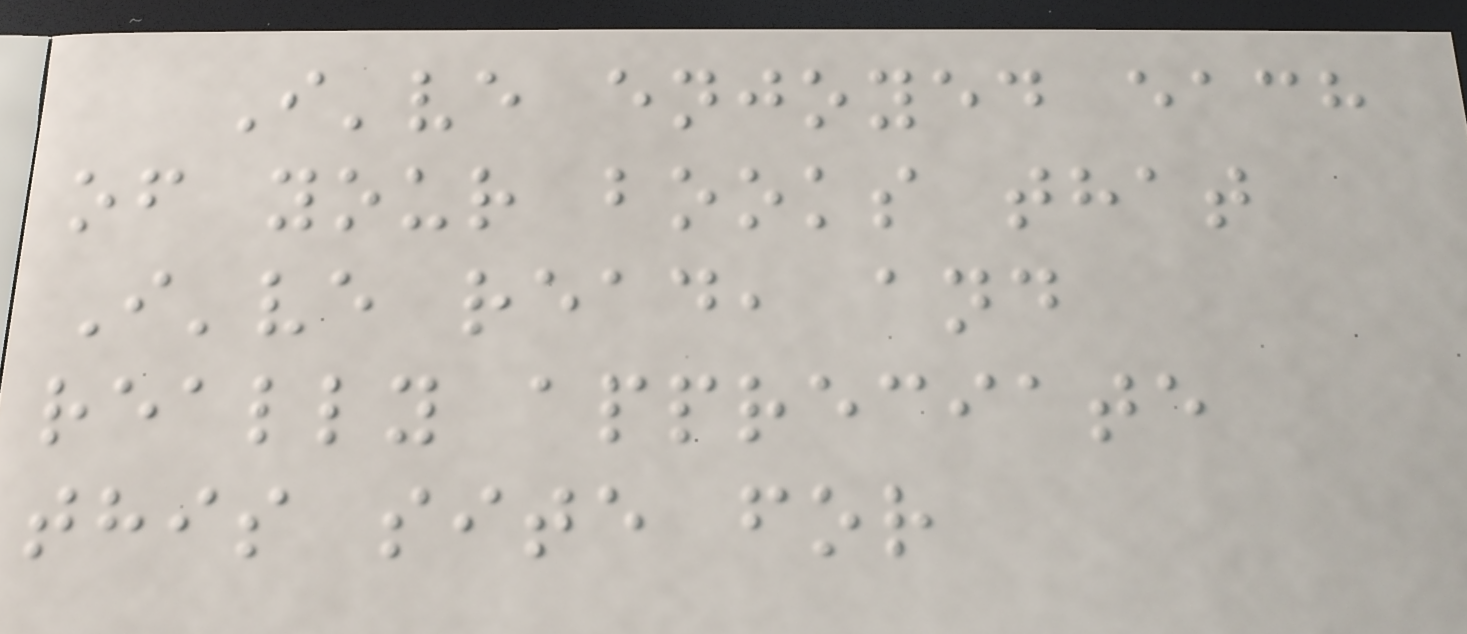I've enjoyed each
of your books that
I've read, and
really appreciate
this site for
